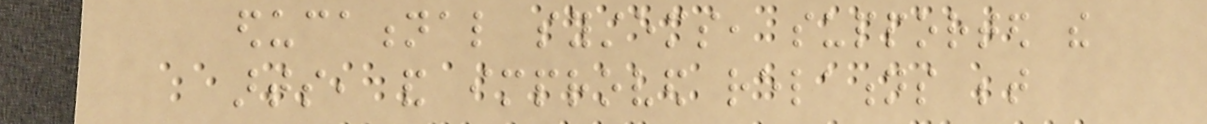educational systems, supported the
arts, and improved relations between
